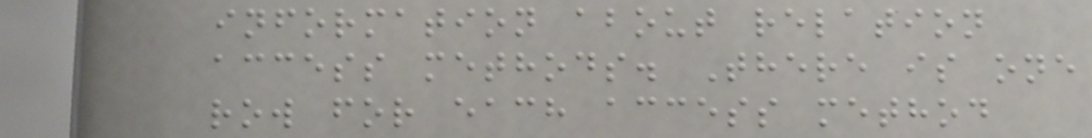information about relation
access methods. There is one
row for each access method
